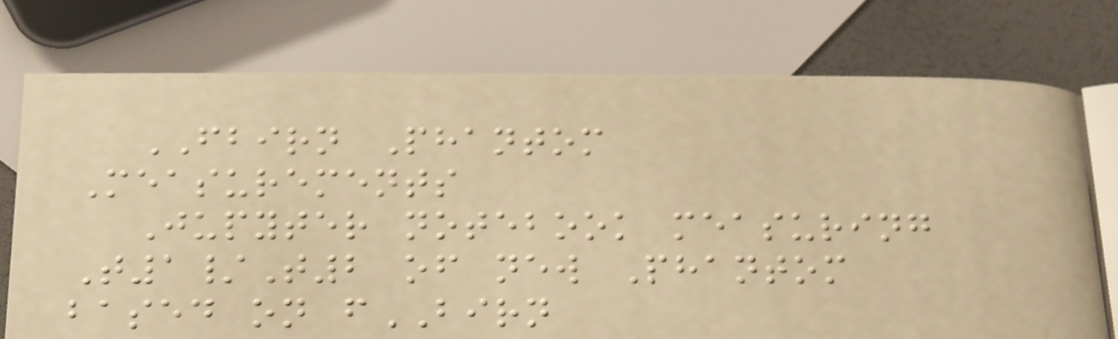FBIRN Phantom
Measurements
Jupyter notebook measuring
T1/T2 of new Phantom
based on fBIRN
